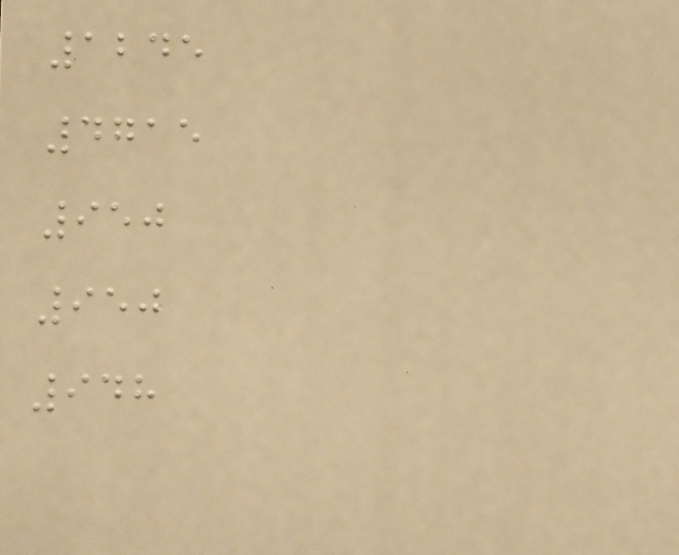1245
4715
950
950
948
